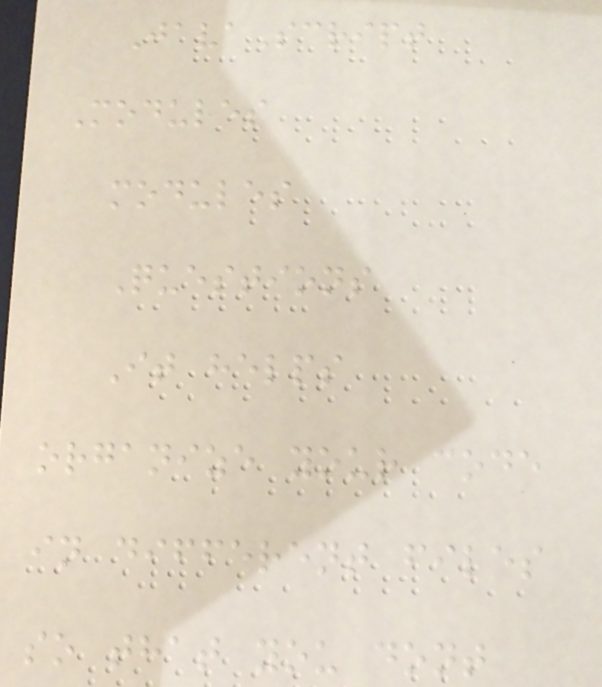JavaScript
Modules
modules
Questions
It helps
organize your code
in different files
so that you dont
